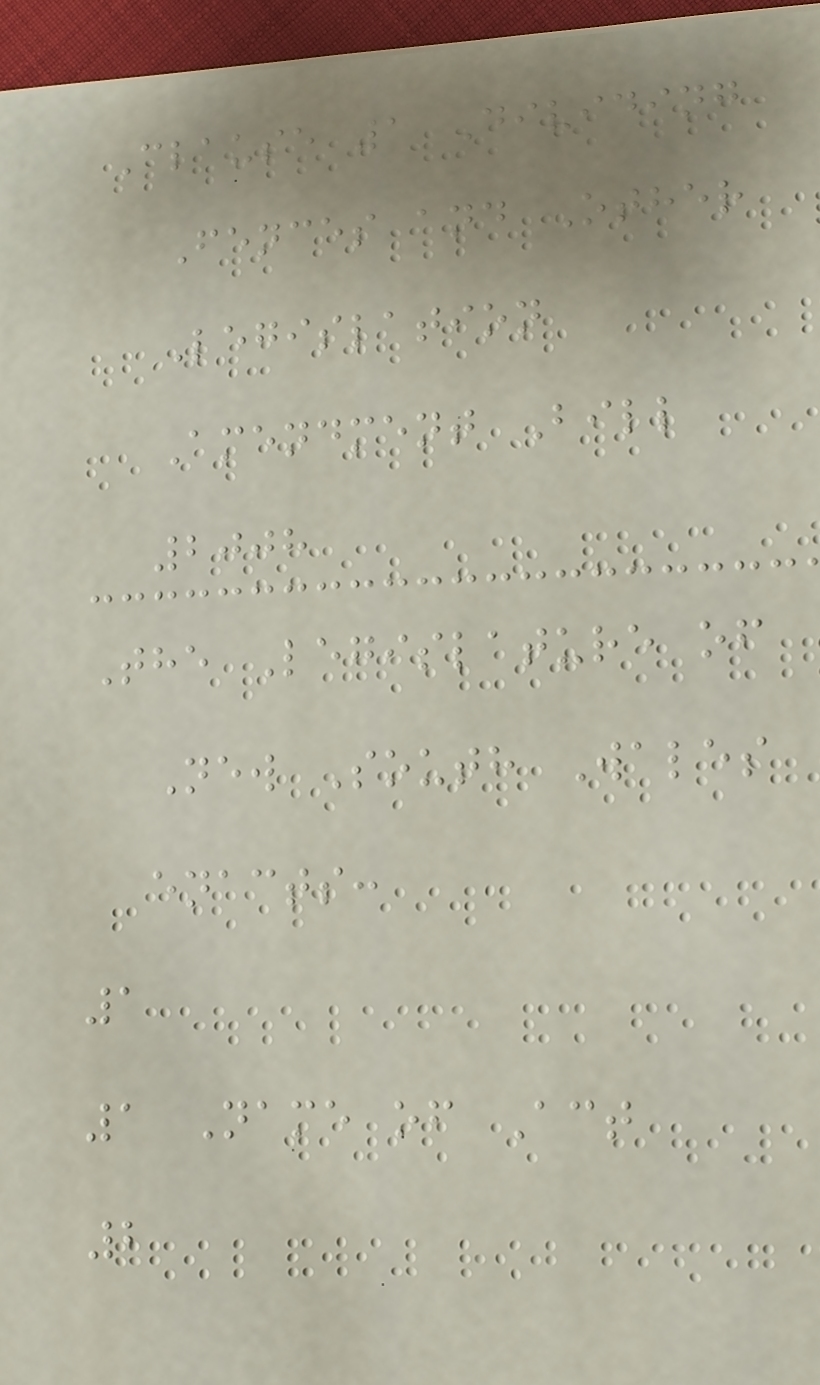Clause 1 Dividing
Fences and Other
Legislation
Amendment Bill
2008
The Legislature of
New South Wales
enacts:
1
1 Name of Act
2
